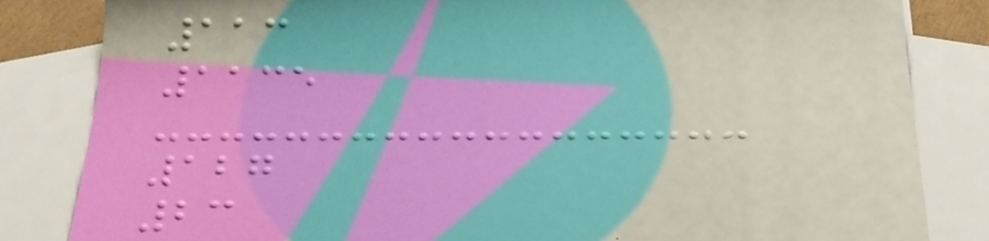113
1135
127
23
